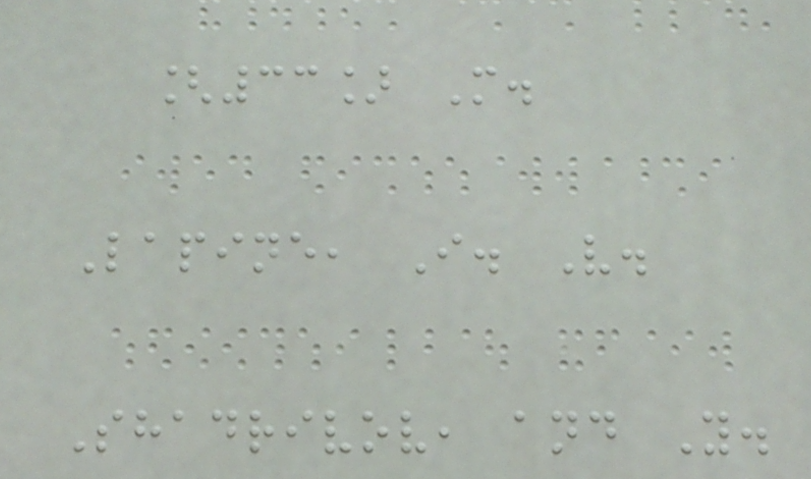[33] M.
Lapine, I. V.
Shadrivov, and Y.
